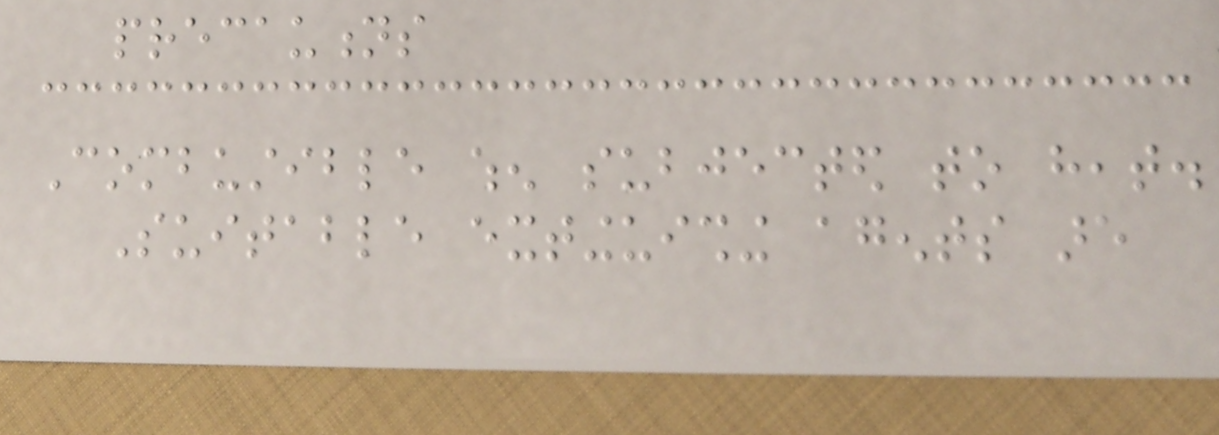precautions
Combustible when subjected to heat.
Suitable extinguishing agents are
